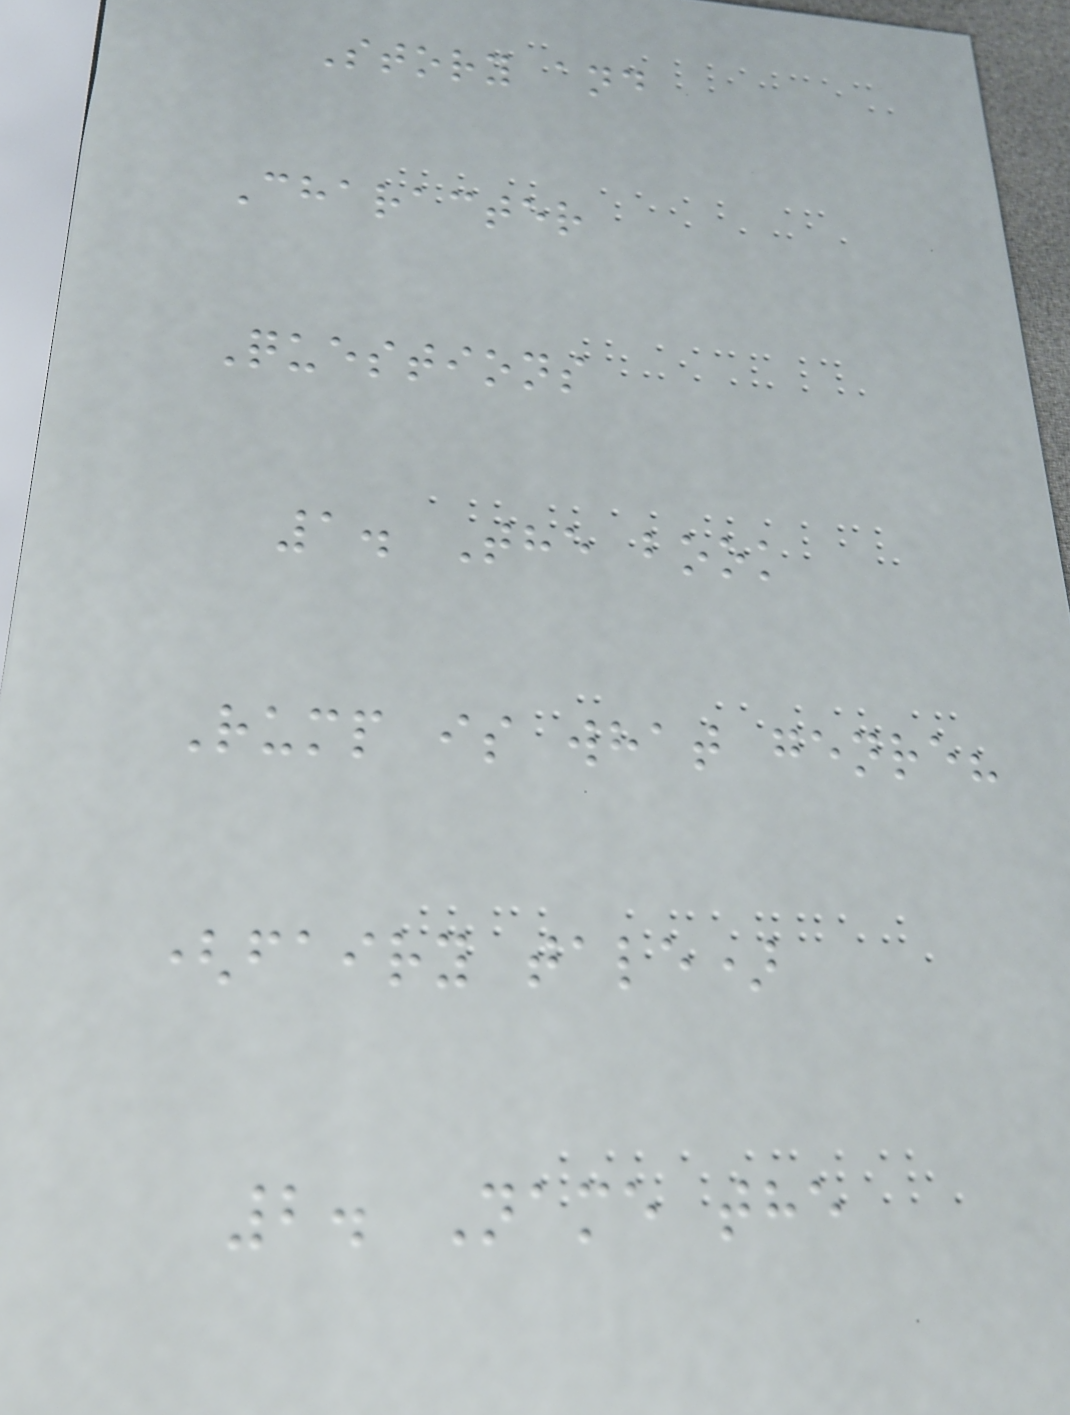Story and
Character
Questions
1. The book
Rump is what genre?
(fairy tale)
2. Name the
